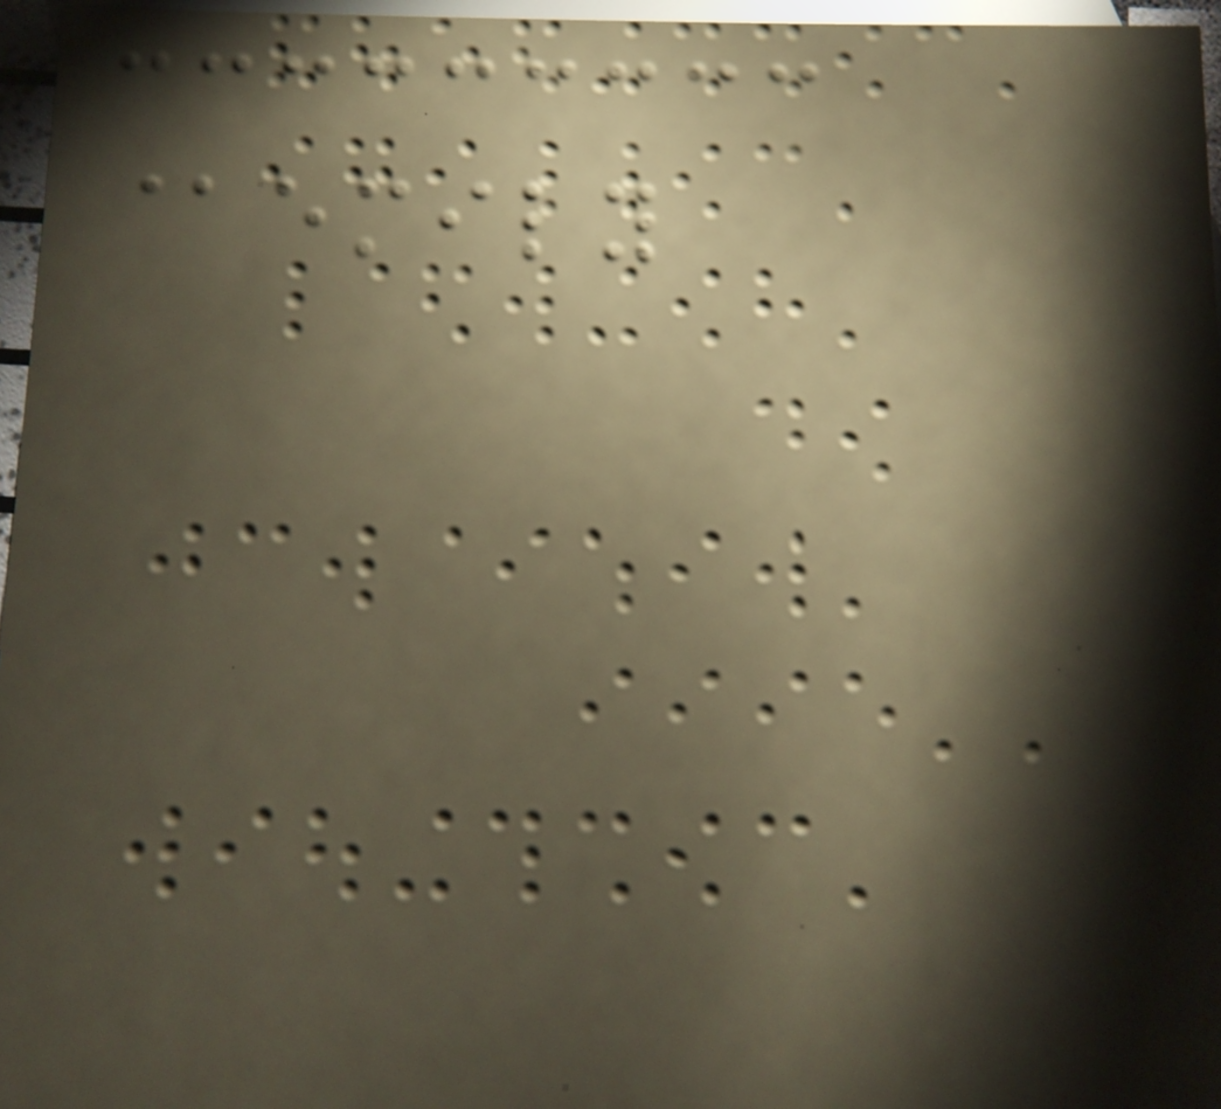@emily
